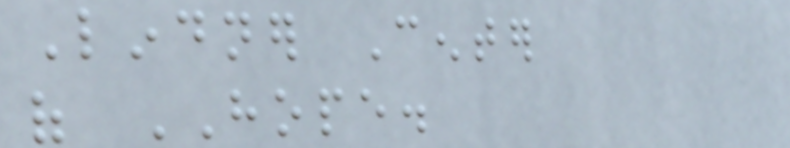Lindner Center
of HOPE.
